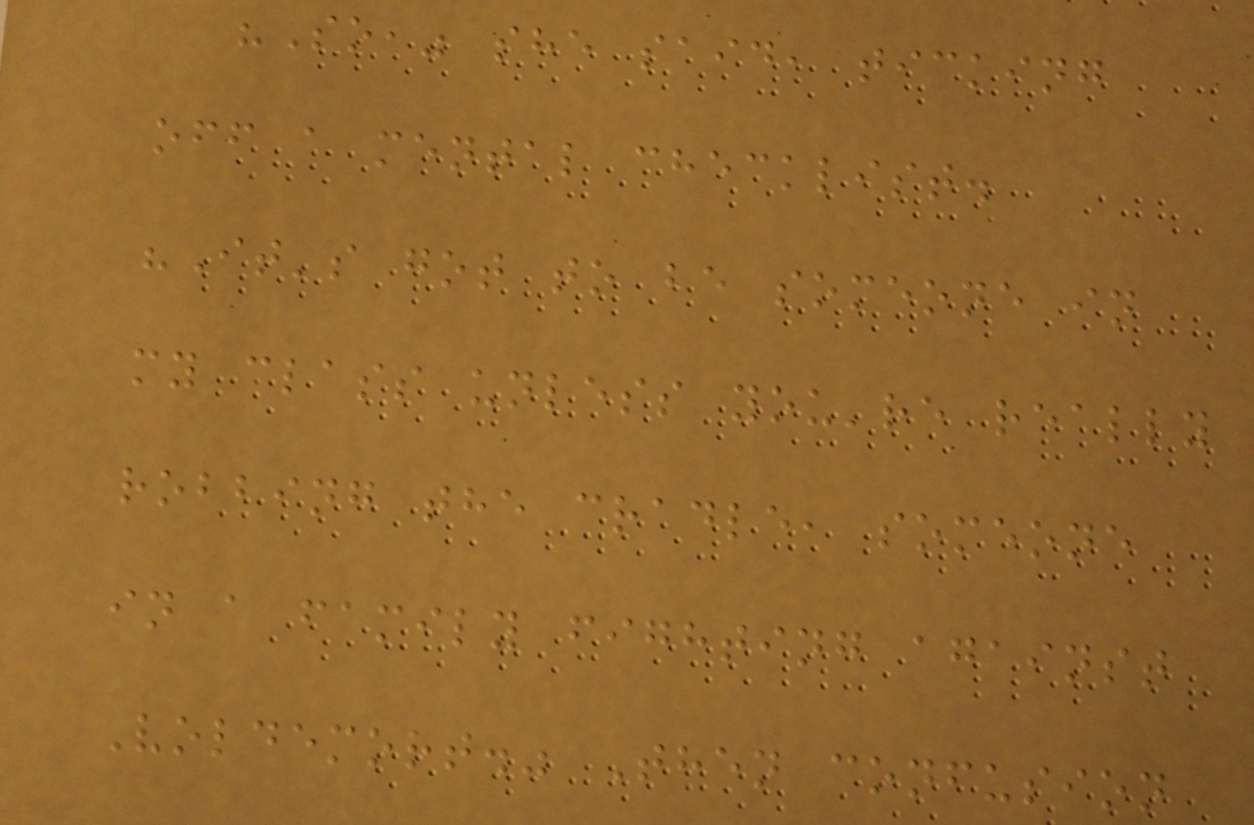"So," she said, ticking
off a mental checklist.
"It's got to be someone in
my class unless you're really
robbing the cradle, someone
in a family fighting against
Voldemort." Then confusion
